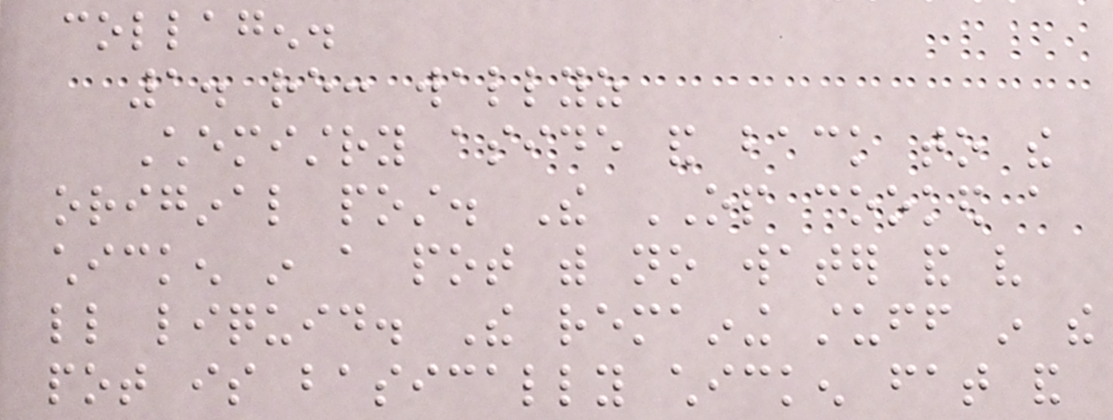collagen.
1. re: wallyz
Chemistry aside and back to the
original post. The OP cooked a
chicken in a pot with no water and very
little liquid. The remaining stuff in the
pot is basically chicken fat and
